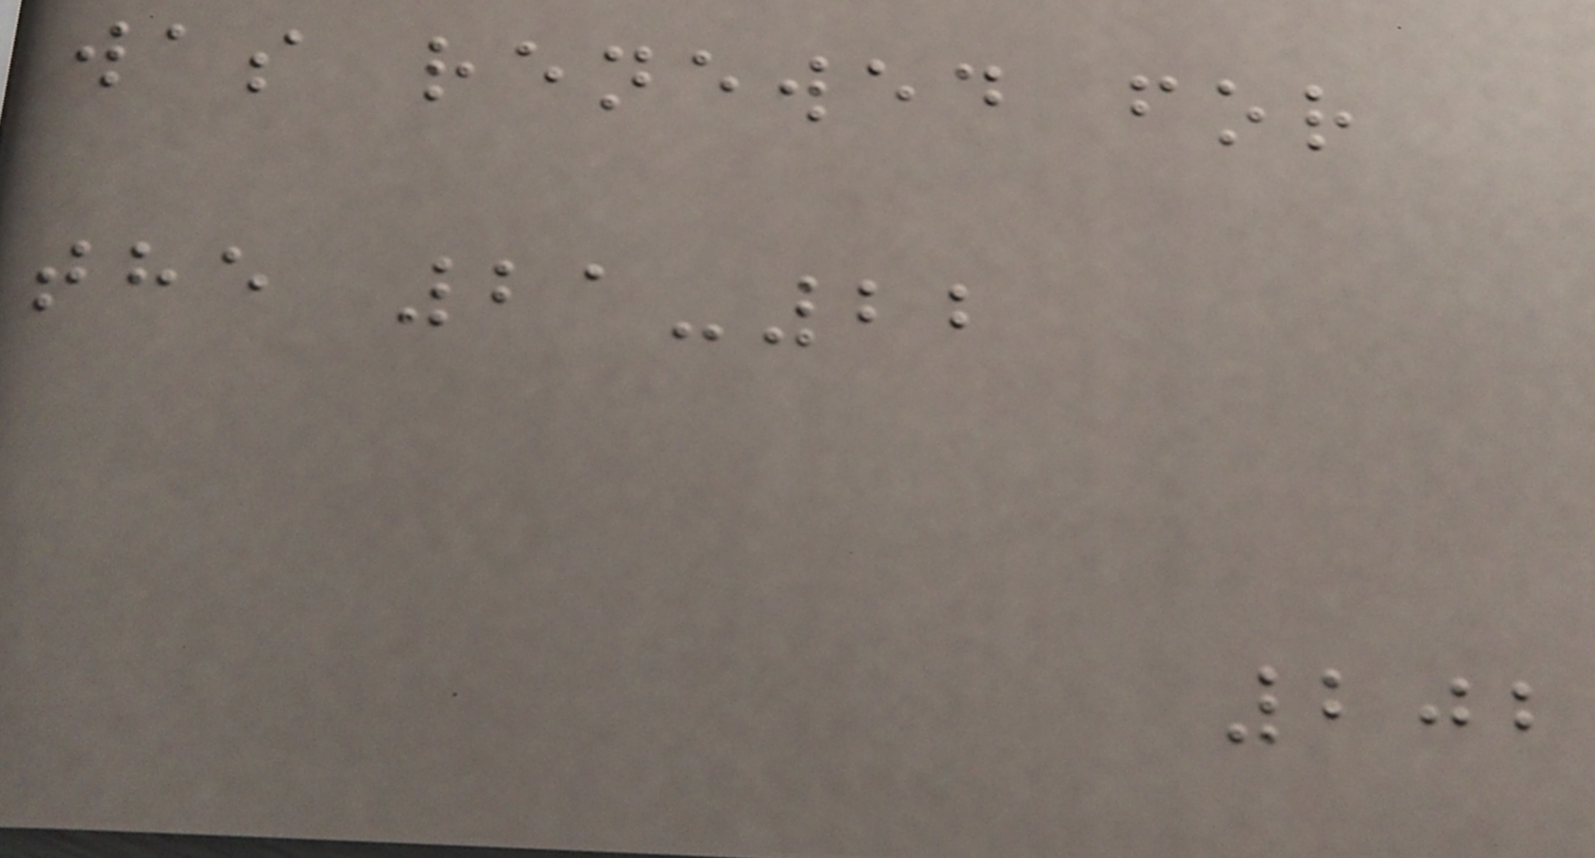was renewed for
the 21-22
202
